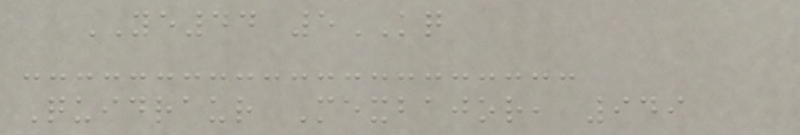YE44 5KQ
Quidraur Mexbajor, 949
